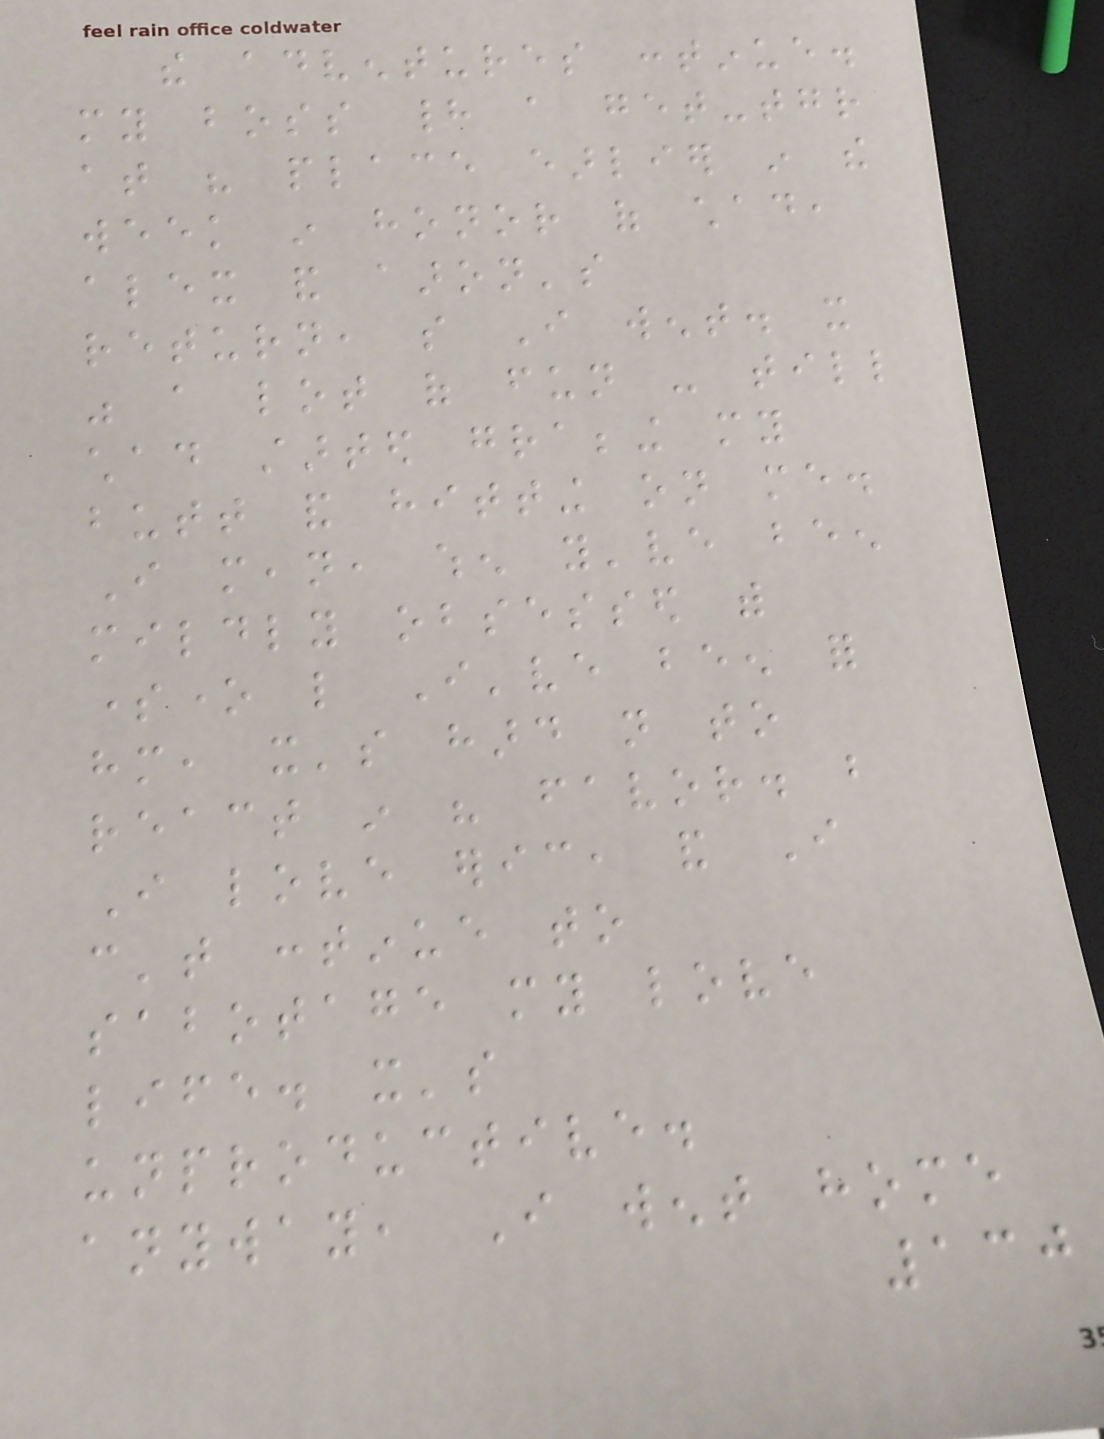the adventures continue.
my boss had a get-together
at his place earlier in the
week in honor of chad,
alex and aaron's
return, so I went. it
was a lot of fun - till
chad started grabbing my
butt and hitting on me.
I mean, when you've been
mildly obsessed with
someone like I've been for
him, it's hard not to
react in his favor. but
I love eric, and I
can't continue to
sabotage my love
life. it's
unproductive.
anyway, I went home
130
